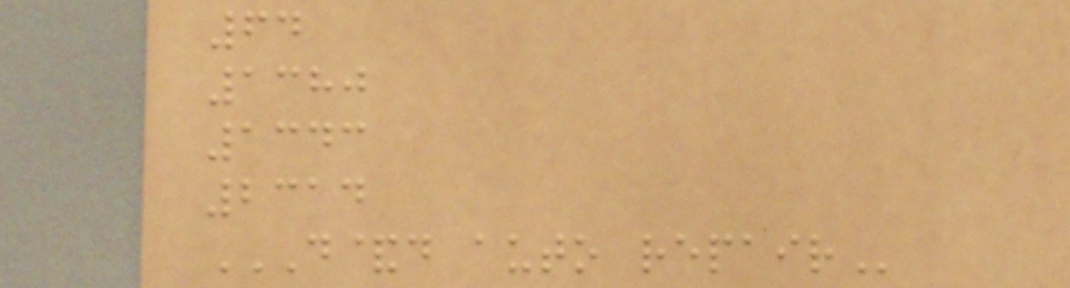64
1380
1343
2314
D&D AUTO REPAIR
